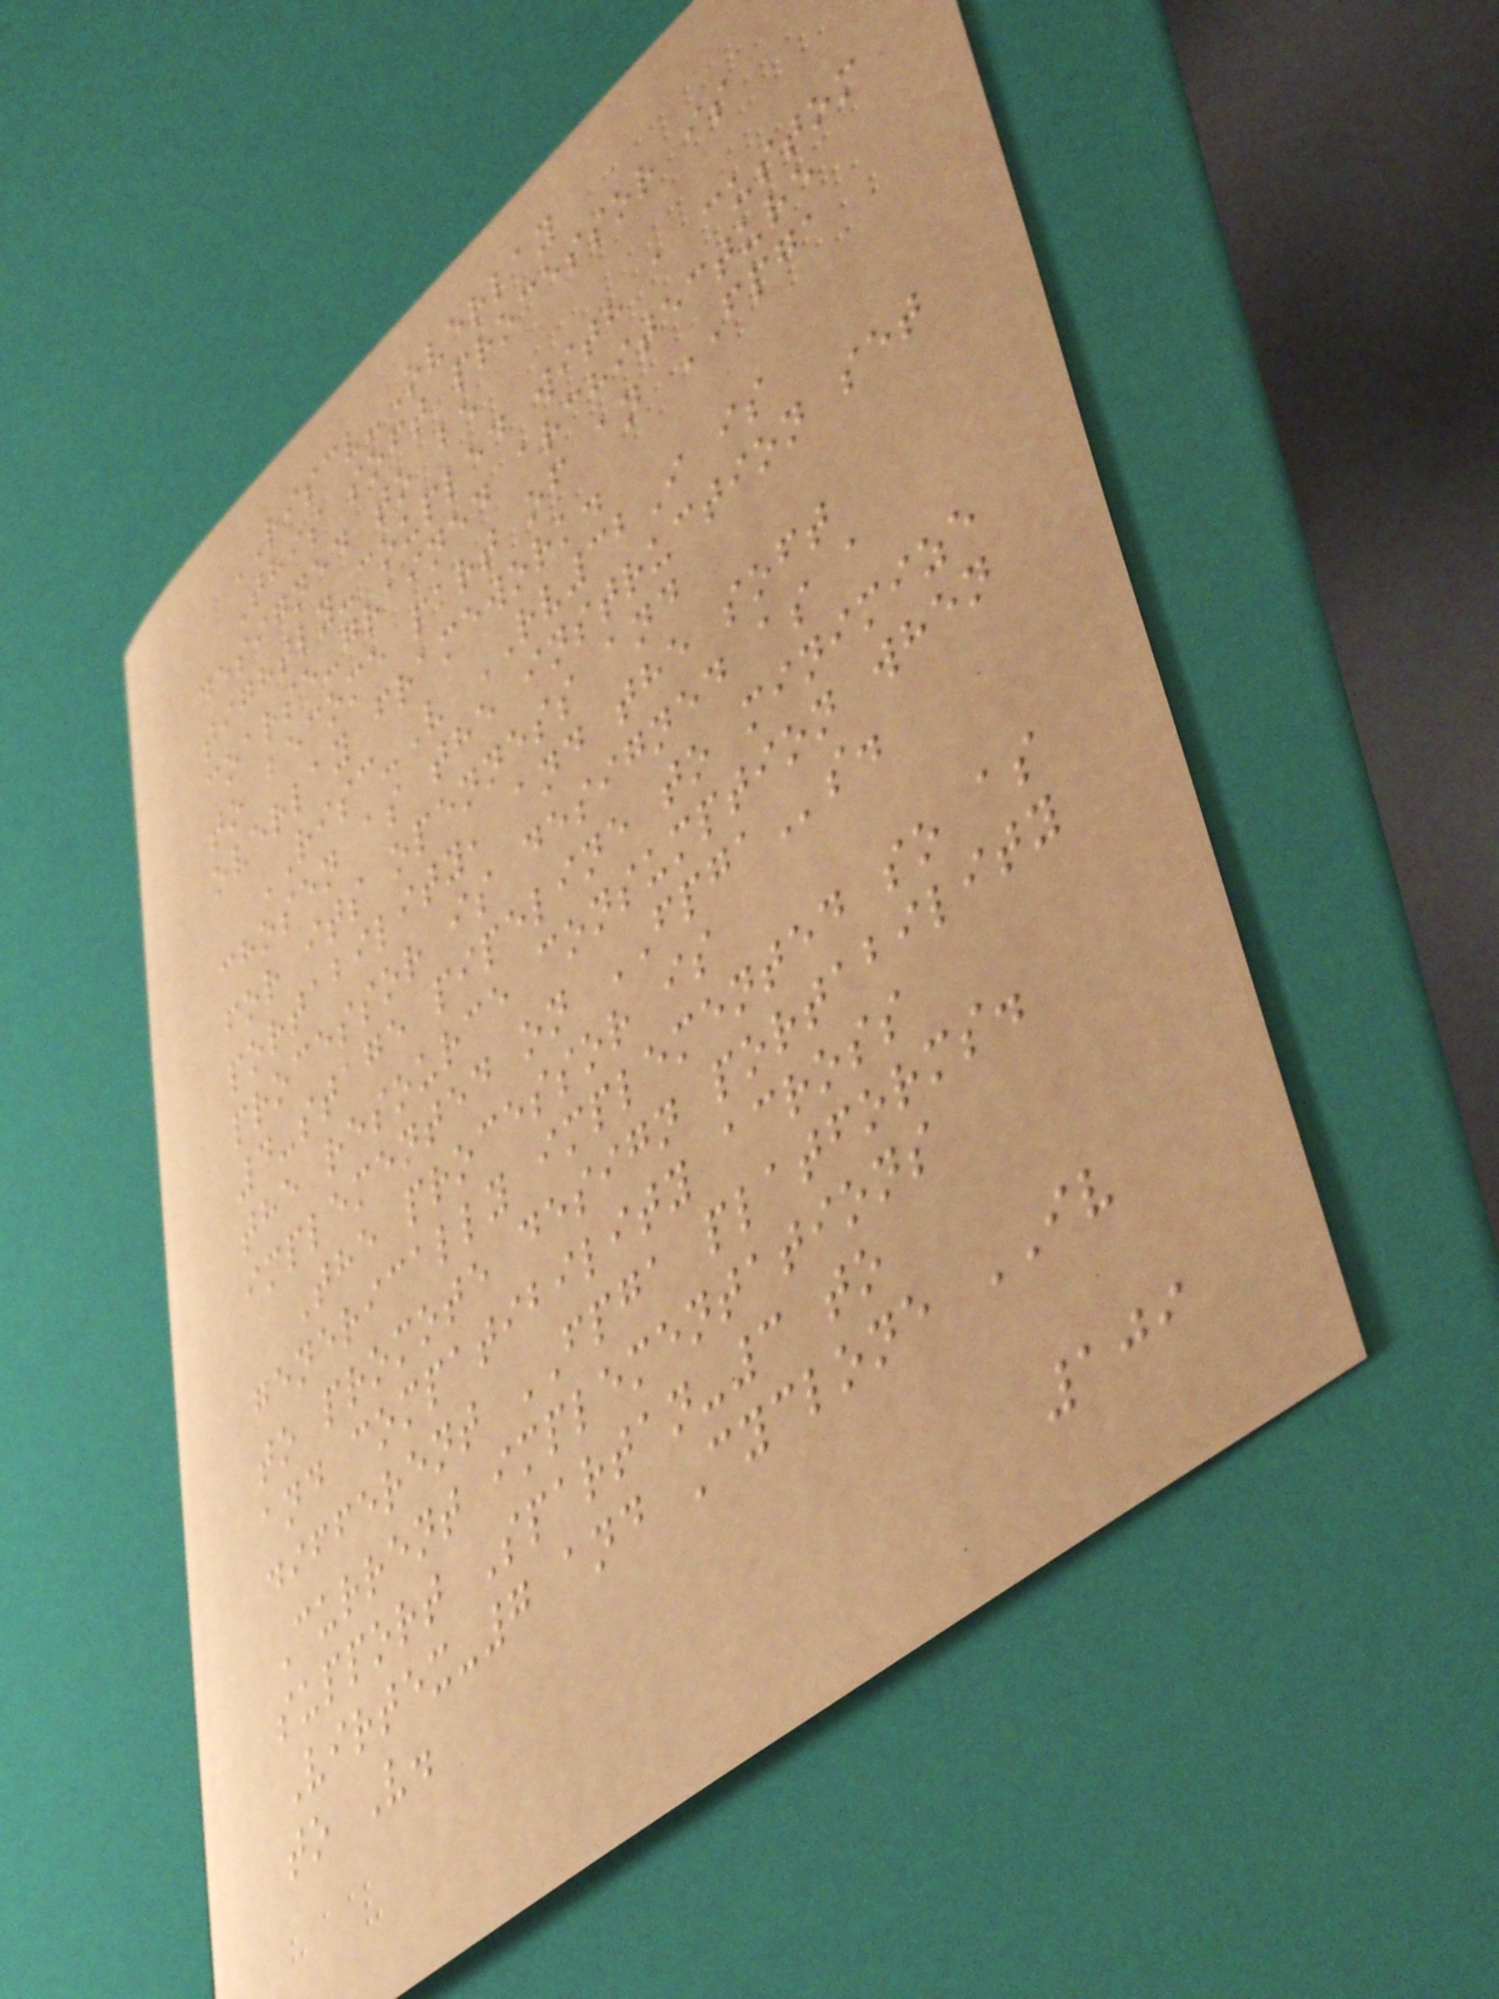RISCV-Overlay
This soft processor is
designed to be
tightly-coupled with a custom
coarse-grained architecture
to become part of an FPGA
overlay framework.
RISC-V RV32I is
chosen as the instruction set
for its openness and
portability, and the soft
processor is designed as a
4-stage pipeline to minimize
the resource consumption when
implemented on FPGAs.
The processor is
generically implemented so as
to promote design portability
and compatibility across
different FPGA platforms.
Current implementations
support Spartan-3 to
Virtex-7 and Cyclone IV
to V.
109
